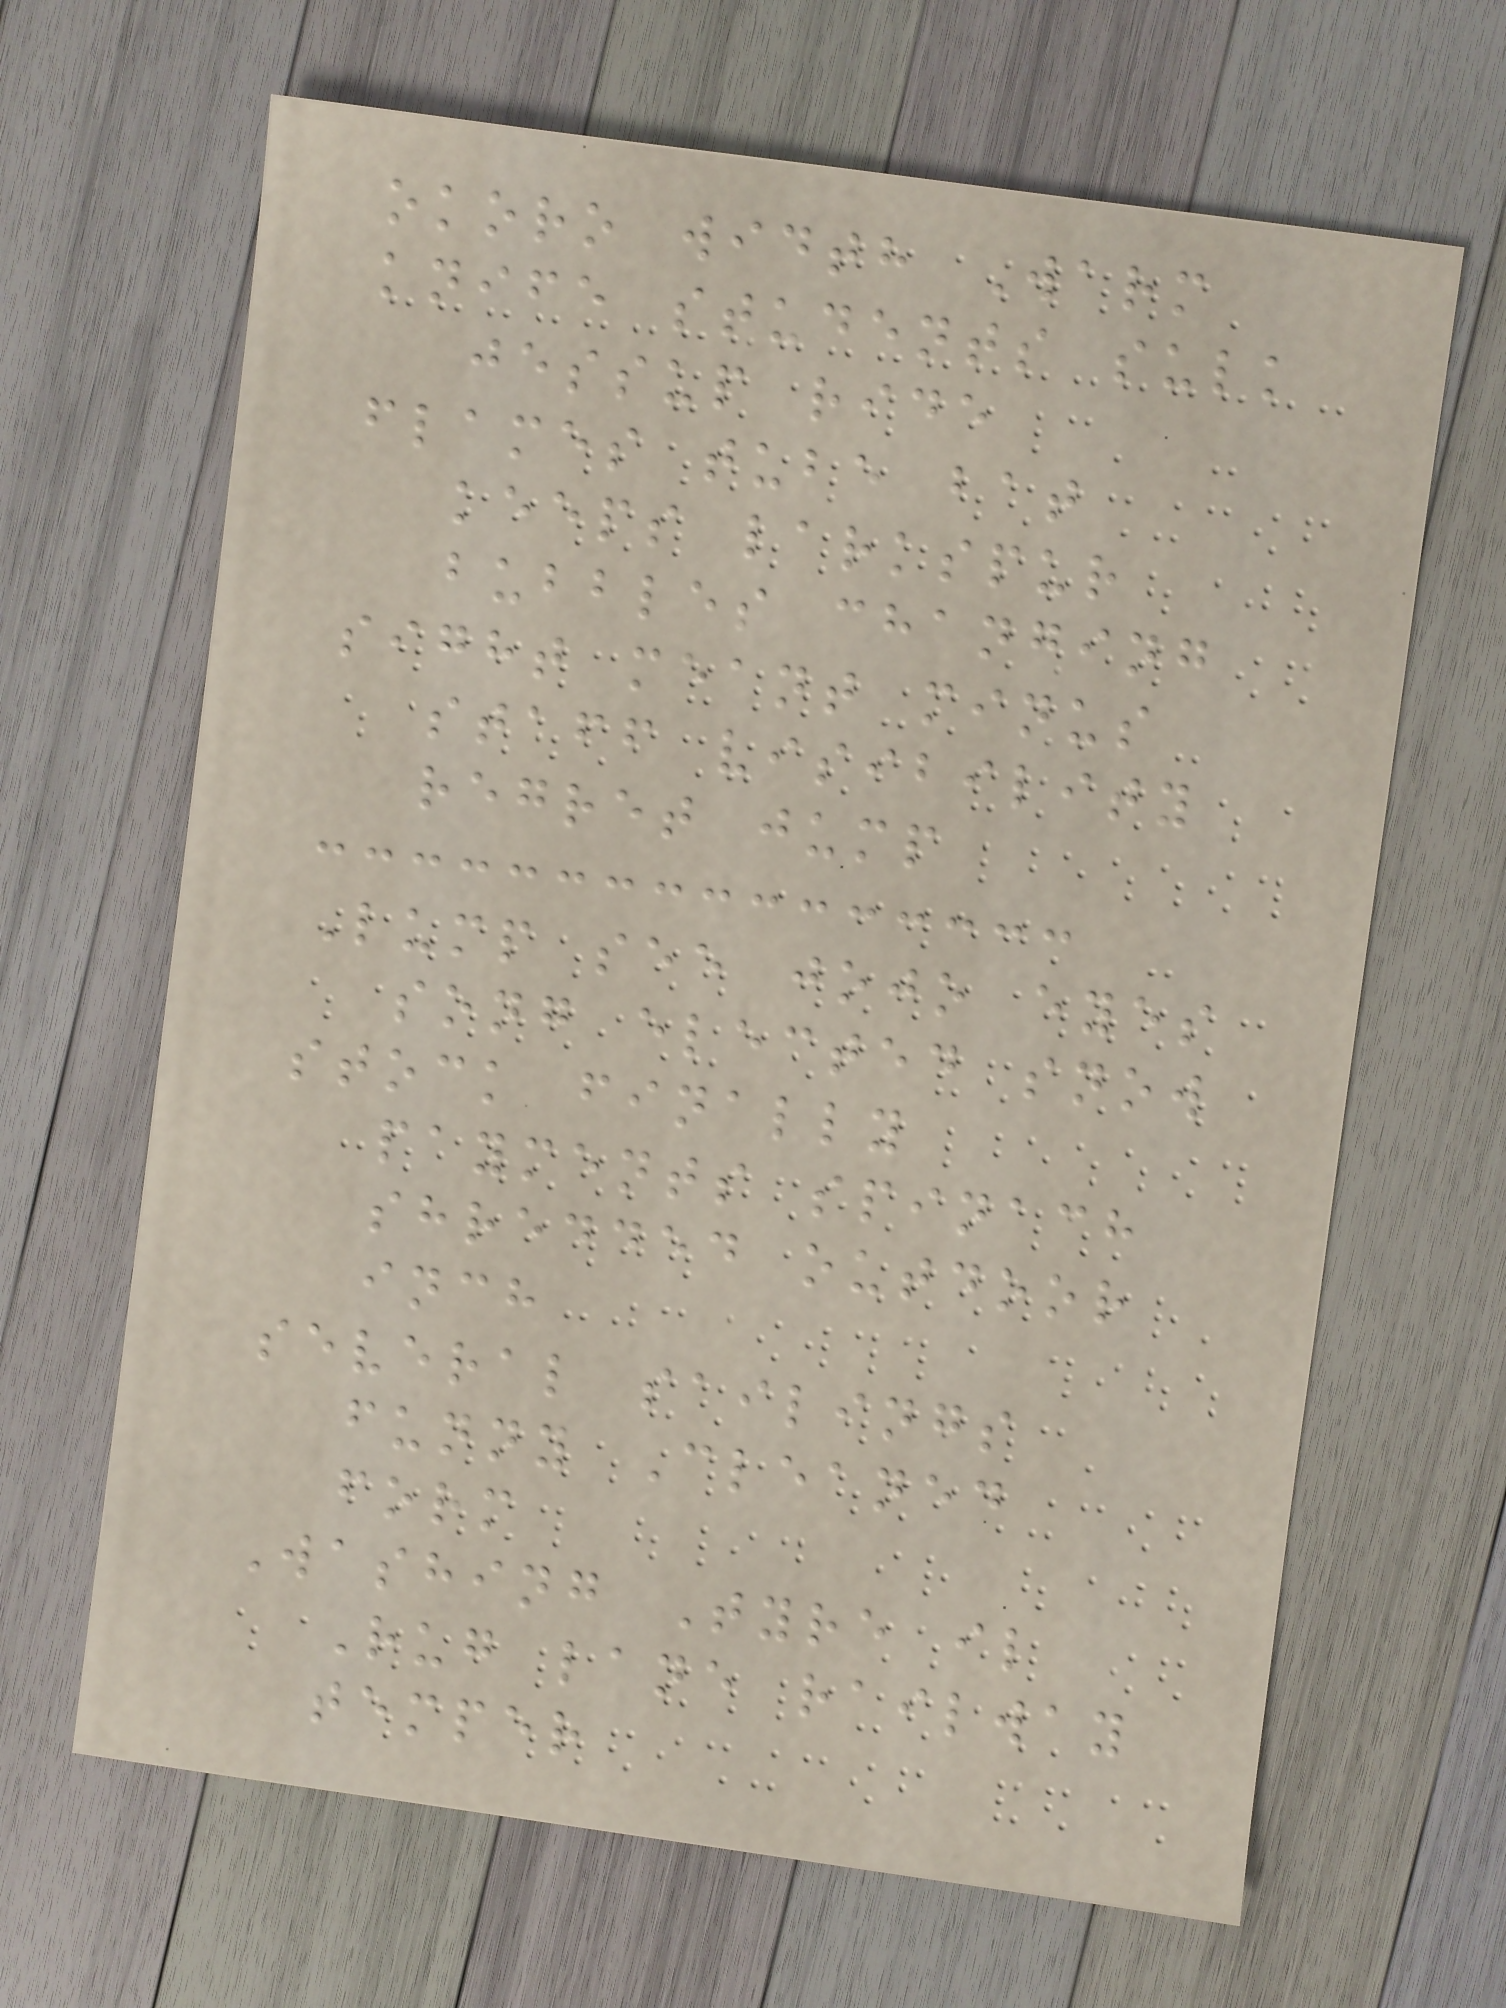okoro width Warm
knife students sulk
jessup ride
flames tube bat
keeps larkspur
bubbles changing
sight meant minus
staff visibility
regret jump
Lump see jojo eyes
song elected snow
stock finally
payments spinach
shredded outdoor
inch
several sailings
funny Cleaned
form
Washing Tyre il
Rug lane railway
temper
